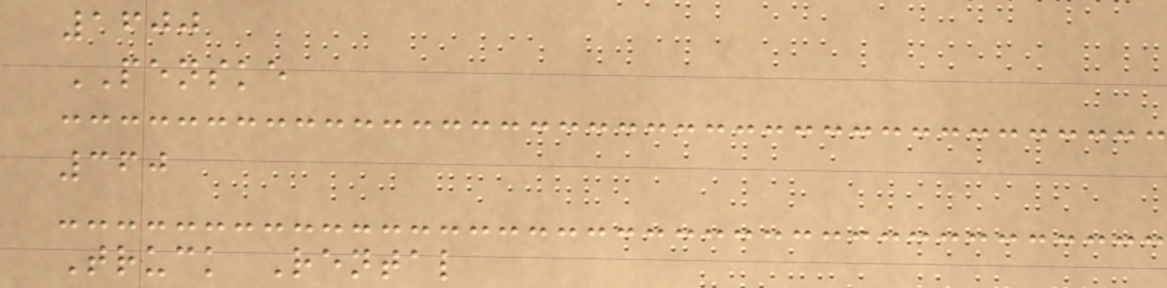1600
PENSKE
360
Truck Rental
